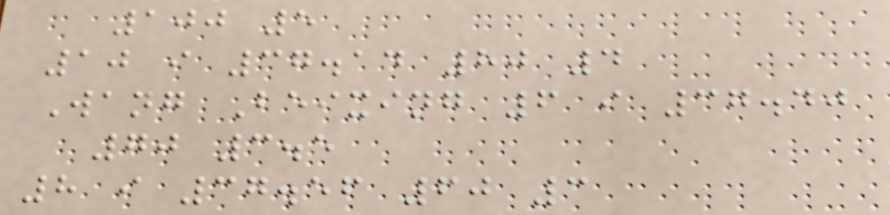100 5
10 i 37.14 80 4
Wang Beixing 6 i 37.40
70 3.5
8 i 37.56 60 3
